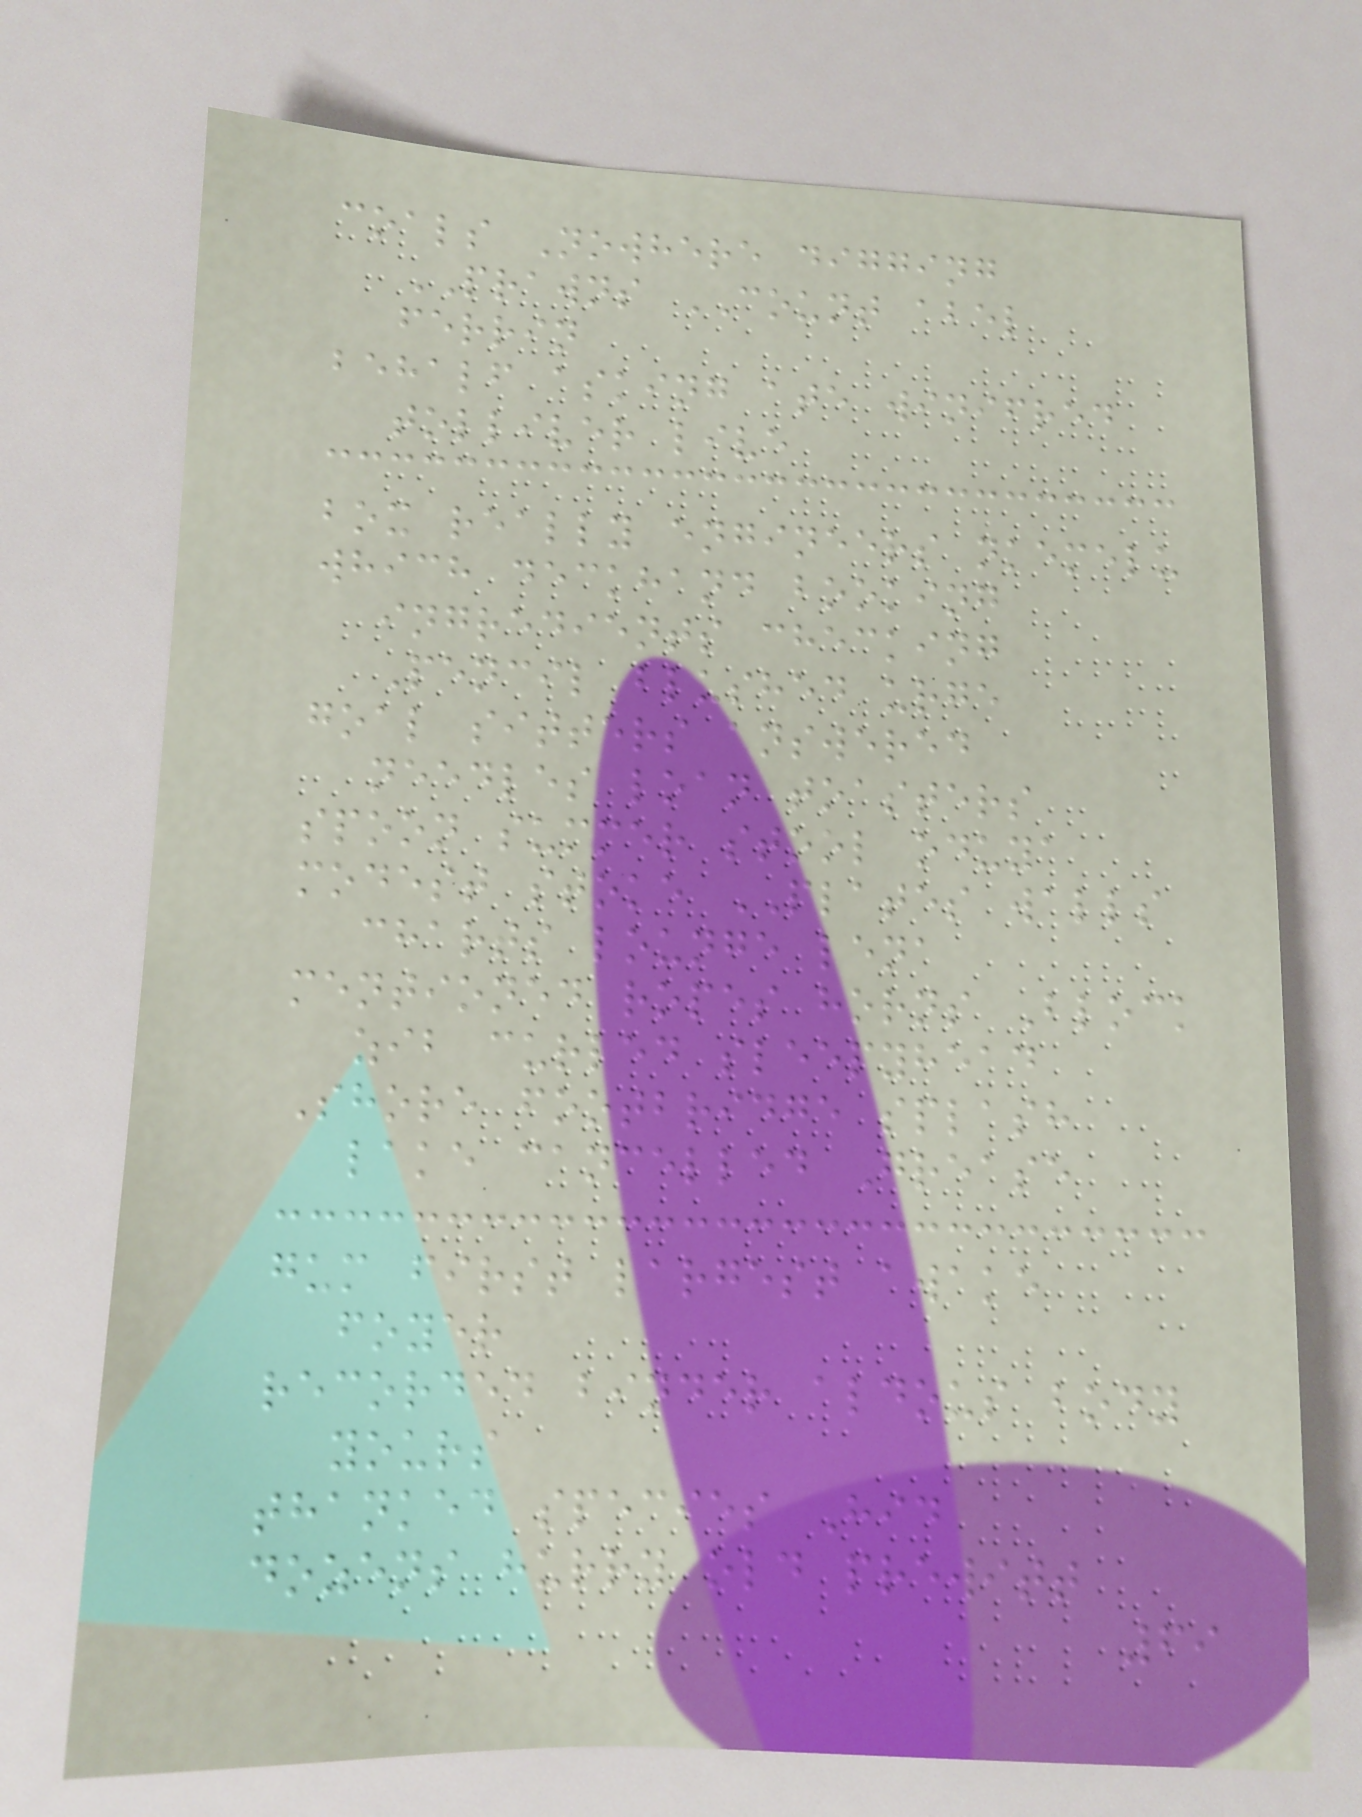coals Nowhere digging
PRAWNS COUNT abel
ferrin
behalf asking ate winifred
tolliver live
box really engineers nkemelu
which deckhand booking
ingredients checking
Pencil blushed urge
goal sitters answered
needles loan toasters
spoon summer stool oduya
modest stoke PLATES walls
charts lounge lena
mentioned ropes horns Block
zib curled sleepyhead
Shore footbridge splash
lake cancelled Grease
gum first largest awake
foyer
recorded binder aldous body
yours
thanked species Hid
dozens hurry old prewitt
69
